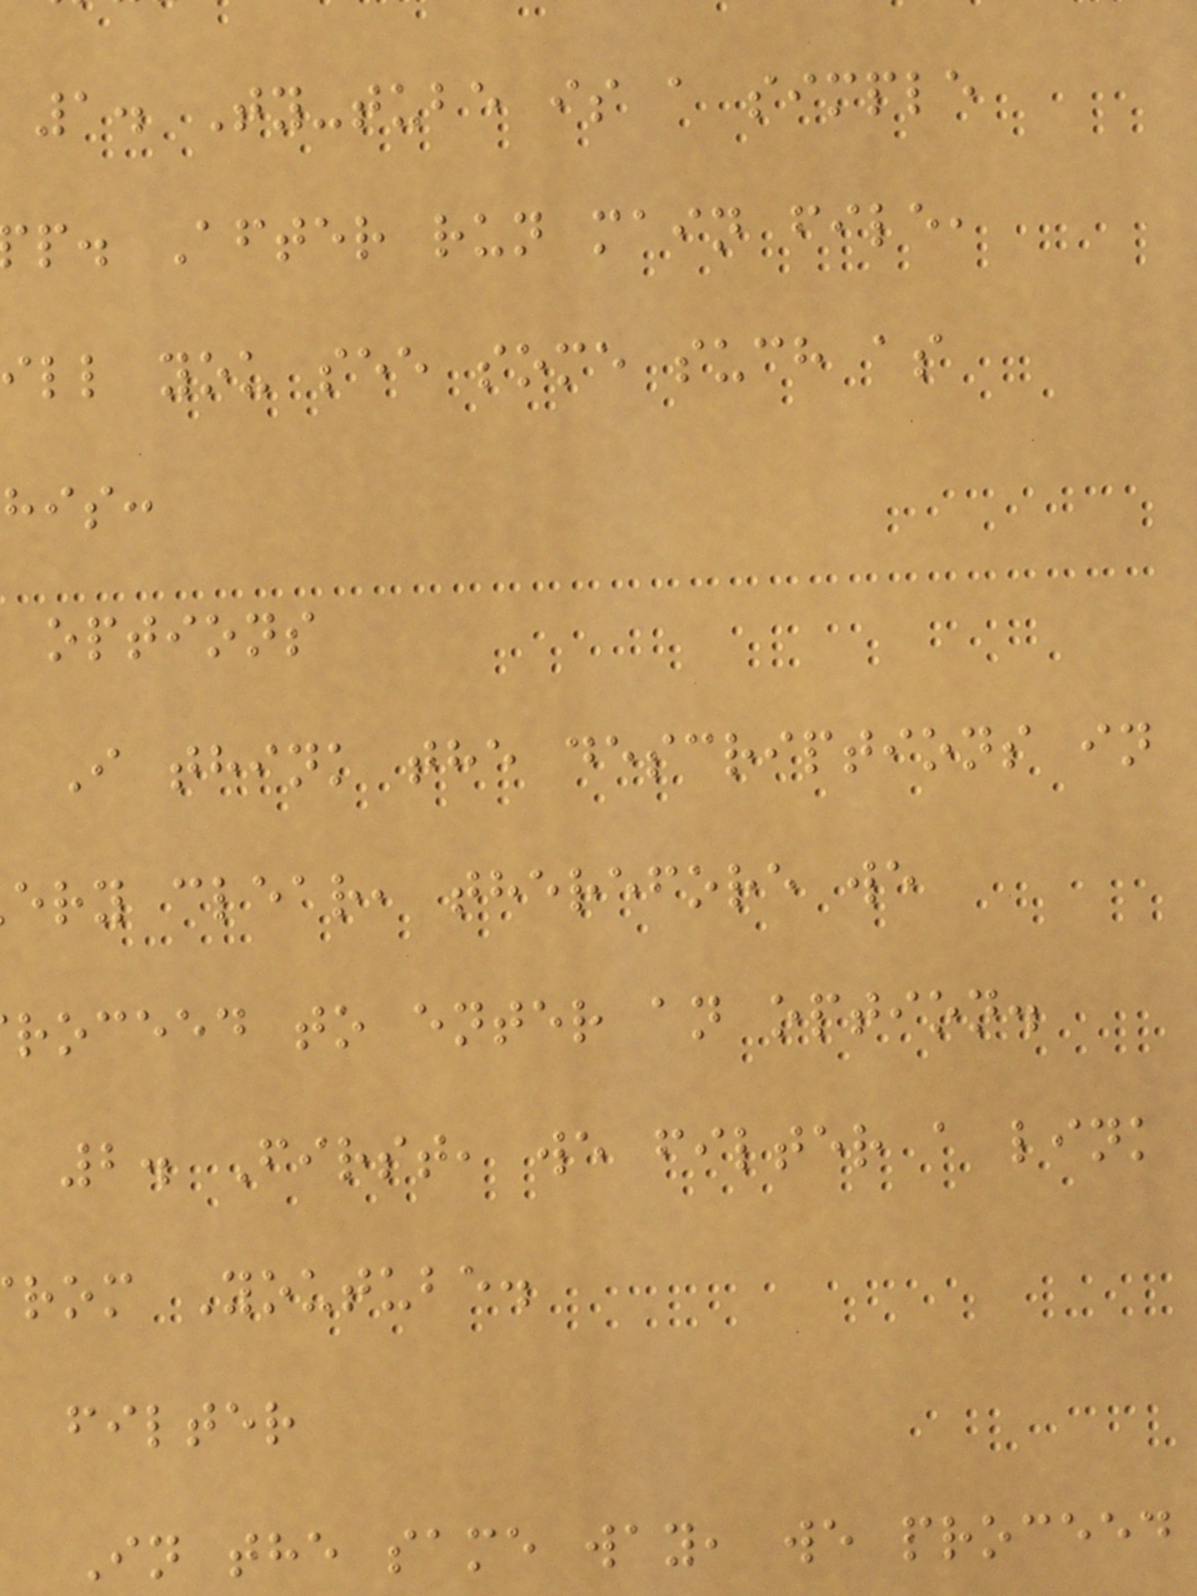1. Ty-tube is a simple
p. After run main file,
ill you see some such as
his:
options
I think the descriptions in
ery clear, therefore we
roceed to enter an option.
2. First, we filter a link
rom Youtube.
filter
In the same way, we proceed
